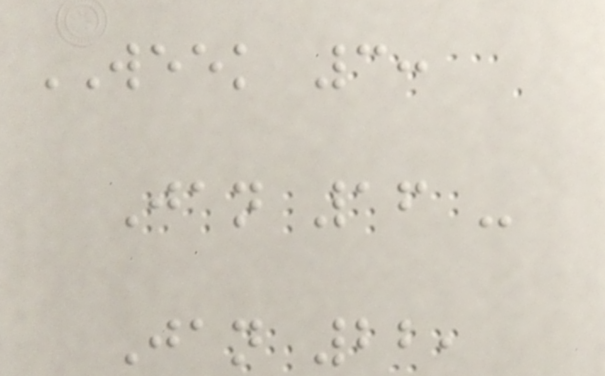WEEK 3:
Jan 16 -
Jan 22,
